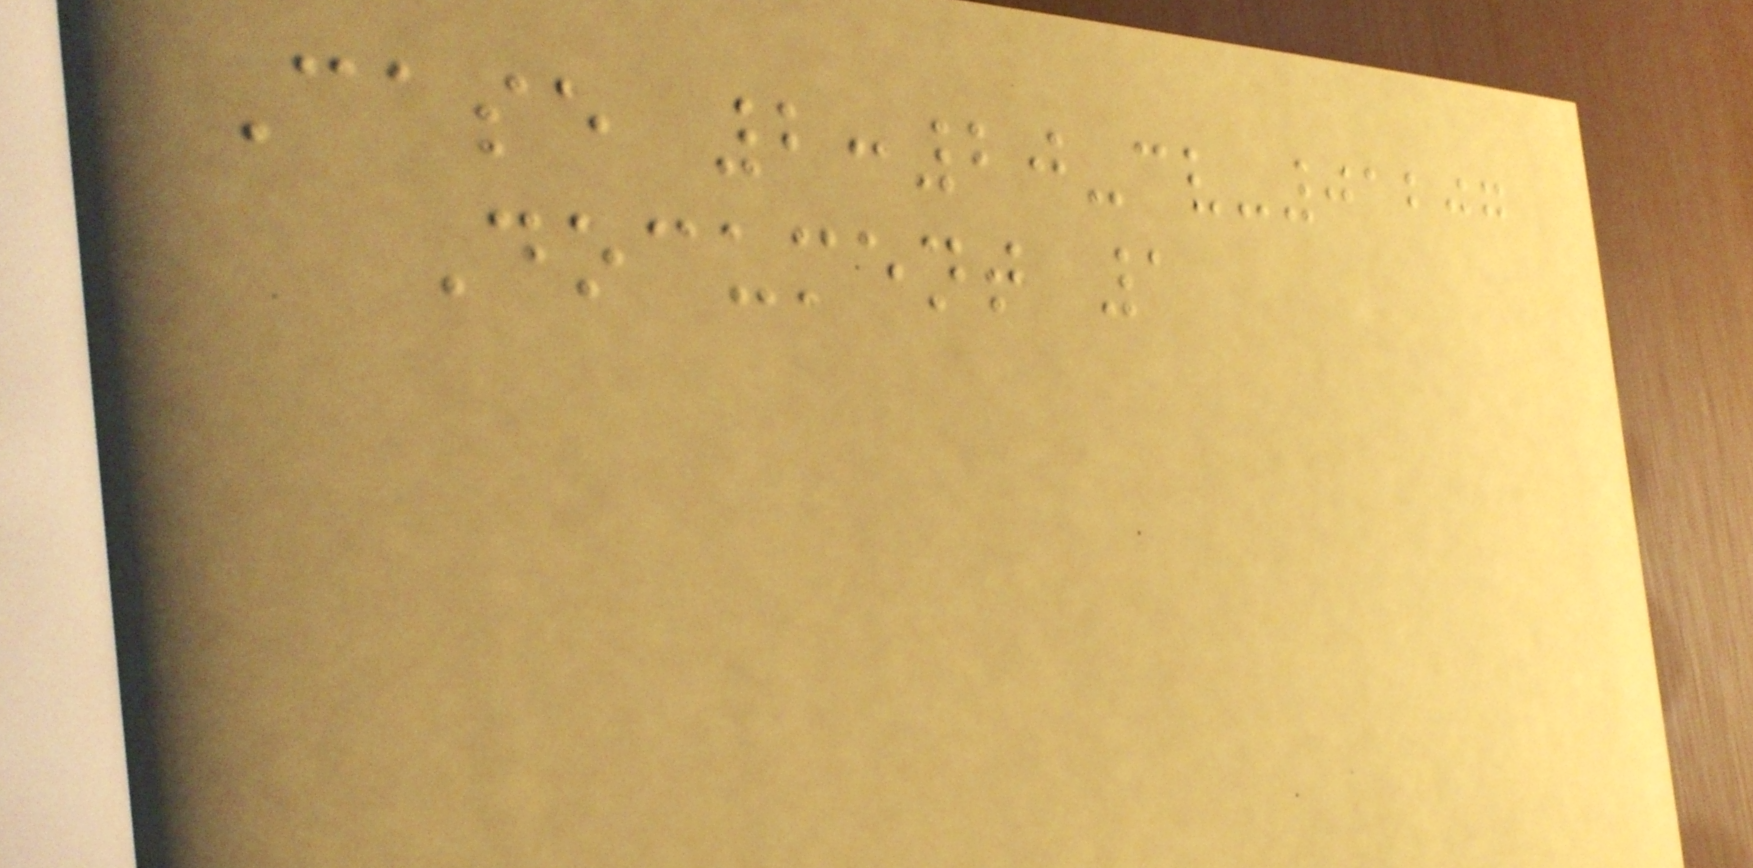Case 2:20-cv-01207
Document 1
